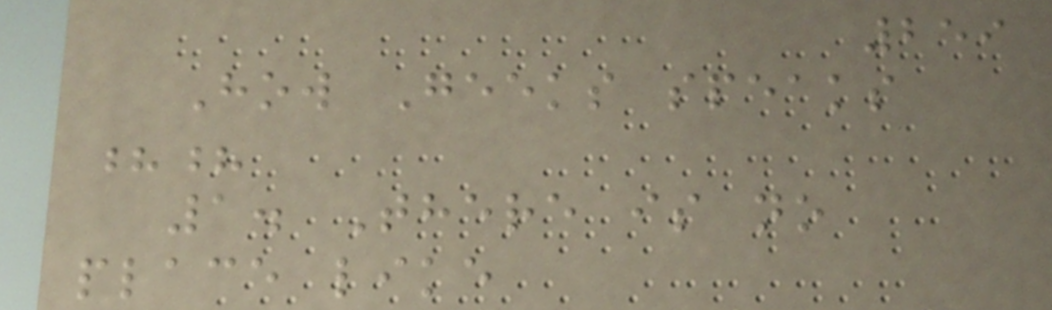259
How Geeks speaks
??
1. There is no
place like
